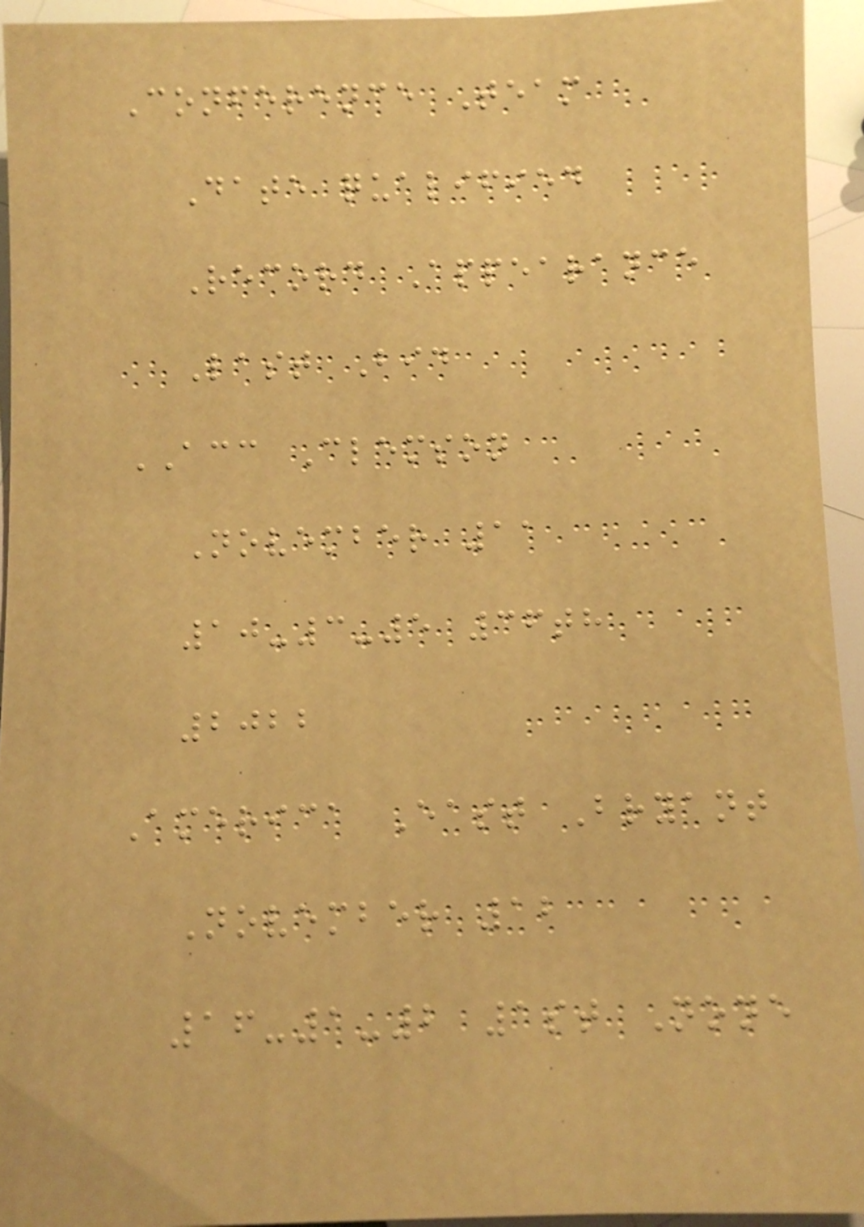Conference Team
Date qualified
Record Appearance
Last Bid
ACC Clemson
November 11
10-3-5 36th
2022
America East Bryant
November 12
16-1-2 1st None
